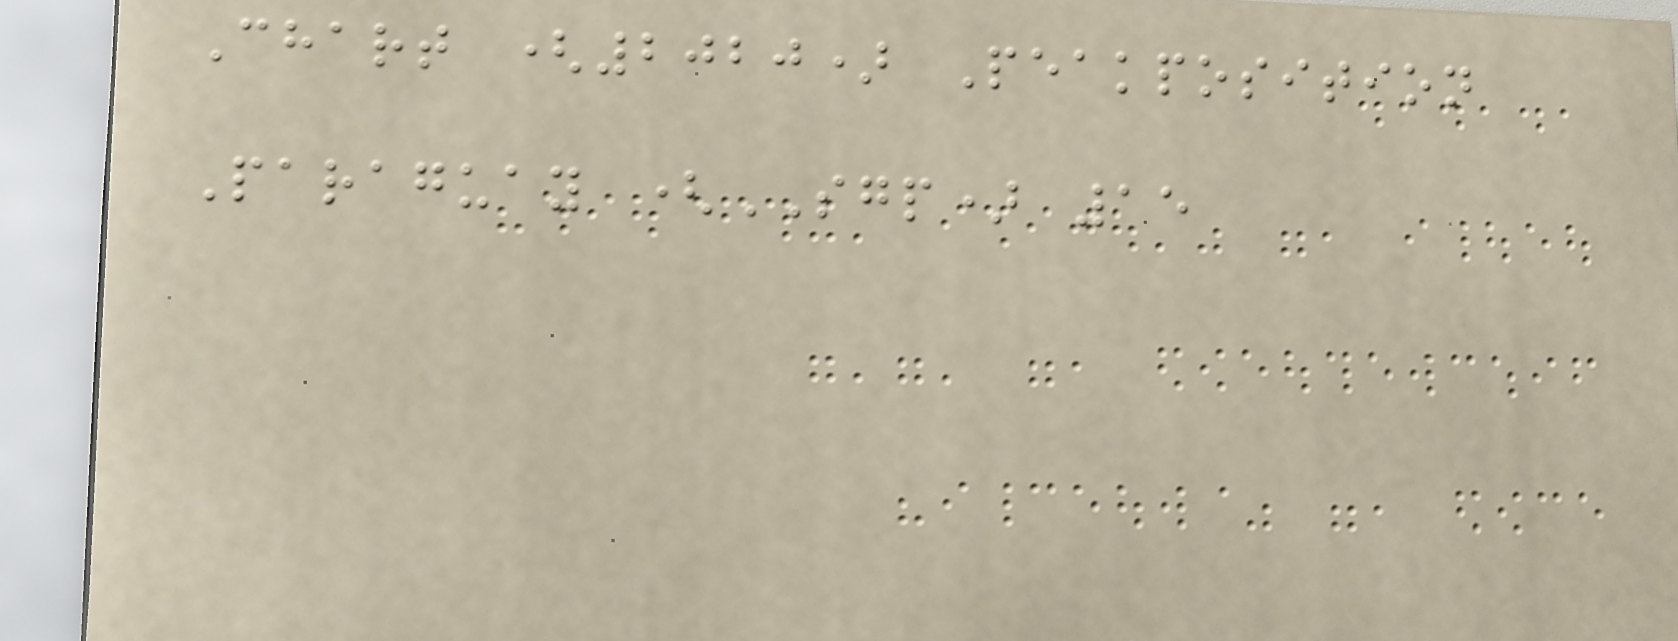Chart (2020) Peakposition
Paraguay (SGP) 15
